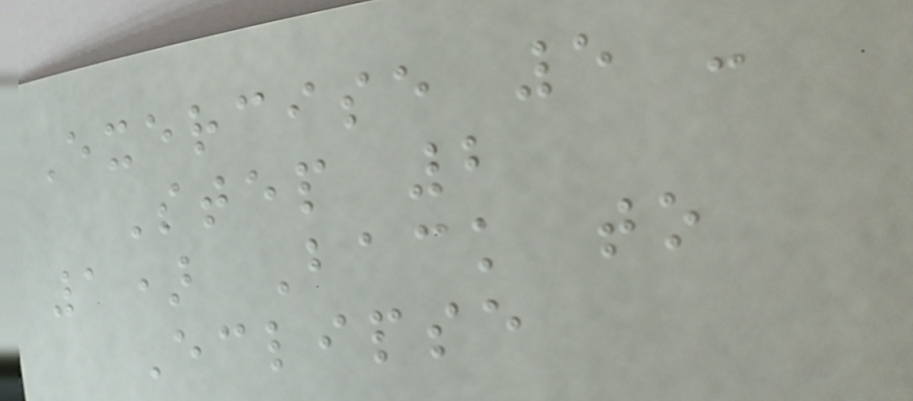Exercise 5 -
Step 2
1) Back to
Eclipse
